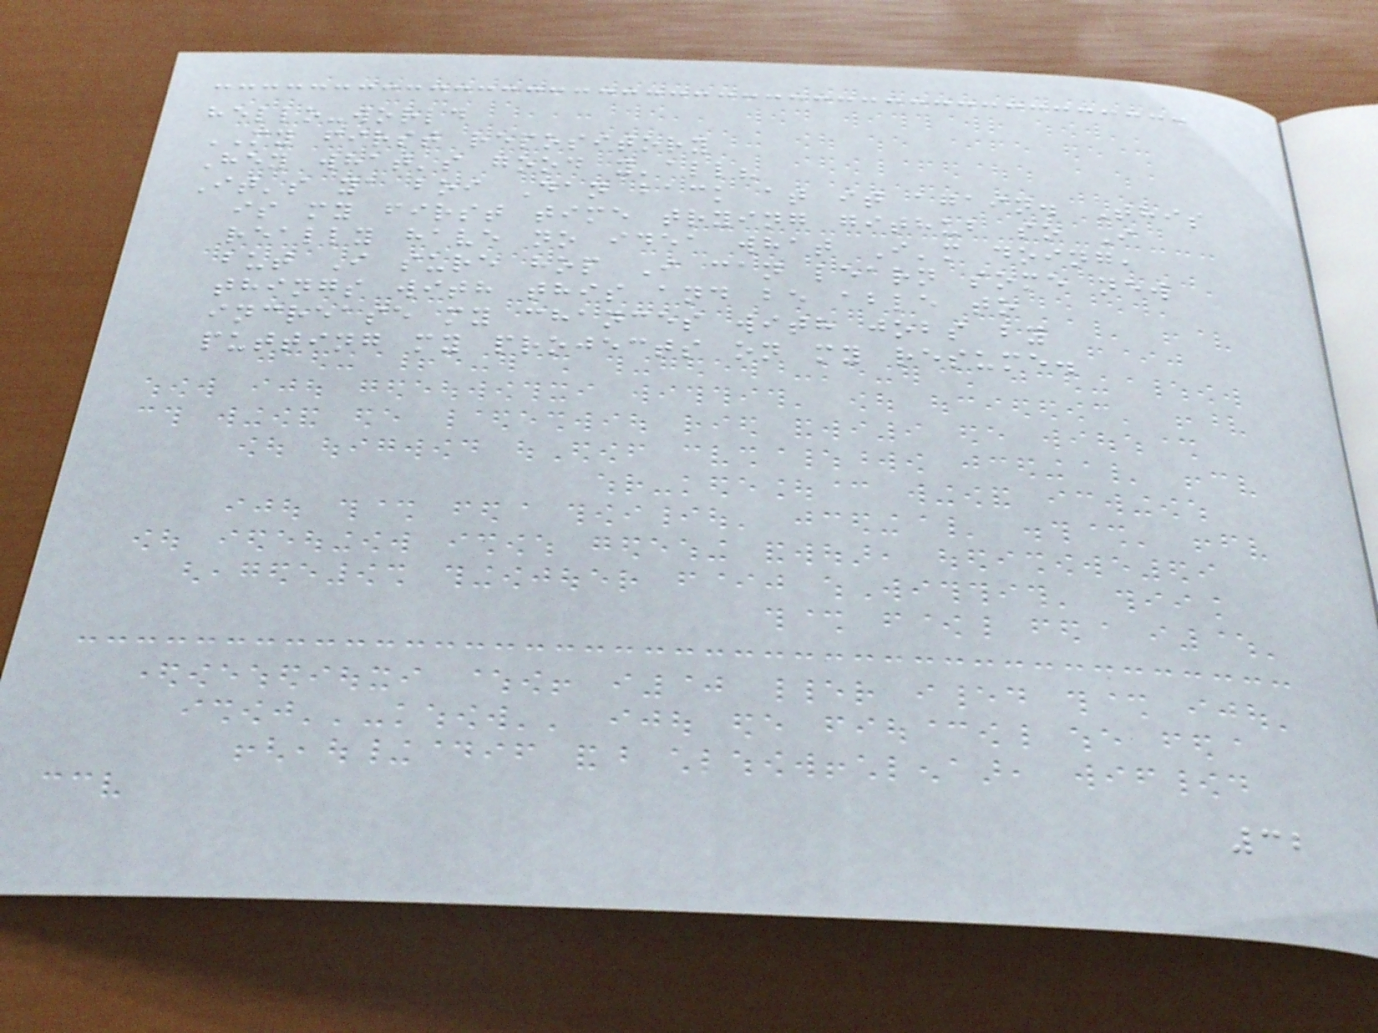hello-world
MY first repository
Hey what's good y'all?
It's ya boi Dan back at it again. This
is my first time trying github so I
really have no idea what I'm doing,
but I sure hop I can learn some new
things with this and be able to
increase my chances with jobs by
putting my projects on my resume.
32
